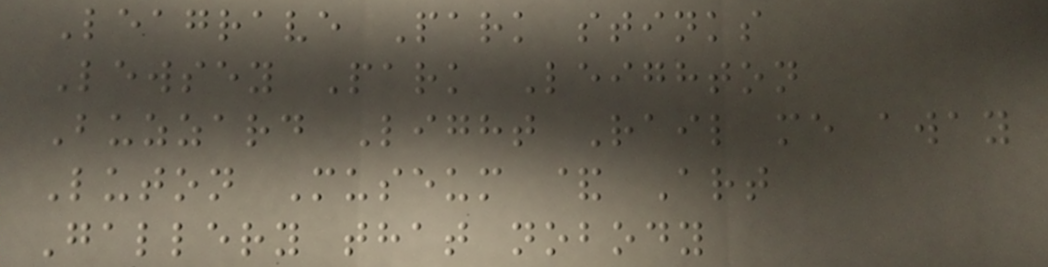Leagrave Park stinks
Lewsey Park Leighton
Buzzard Light Rail me away
Luton Museum & Art
Gallery that nobody
